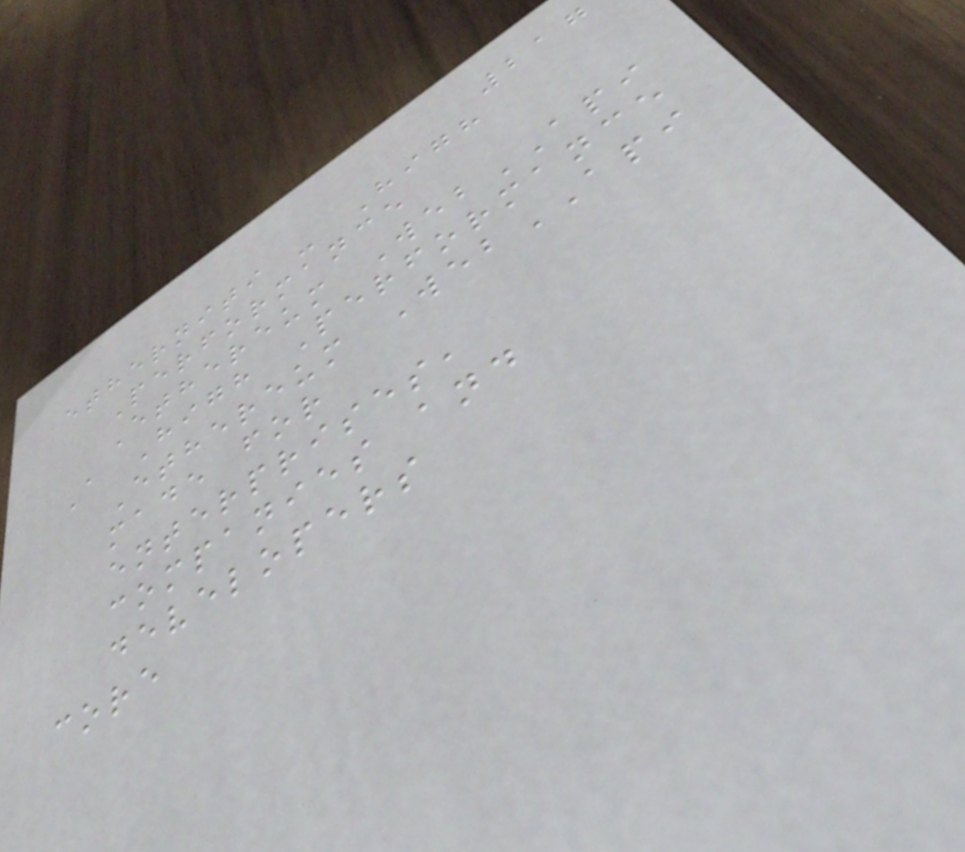217
etherniti - High
Performance
Ethereum WebAPI
A High Performance
Ethereum WebAPI
made for
enterprises,
companies and
developers
core
